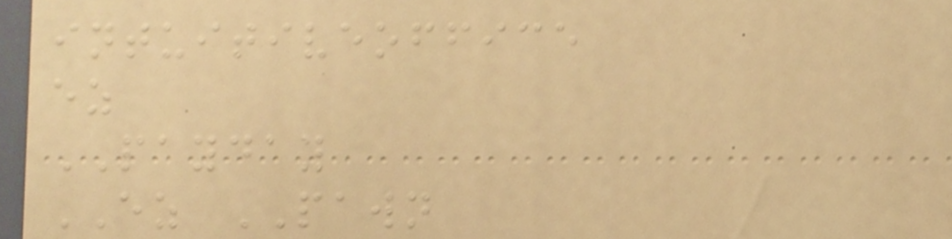intuitiveoffice
ez
PAYDAY
EZ PAWN
